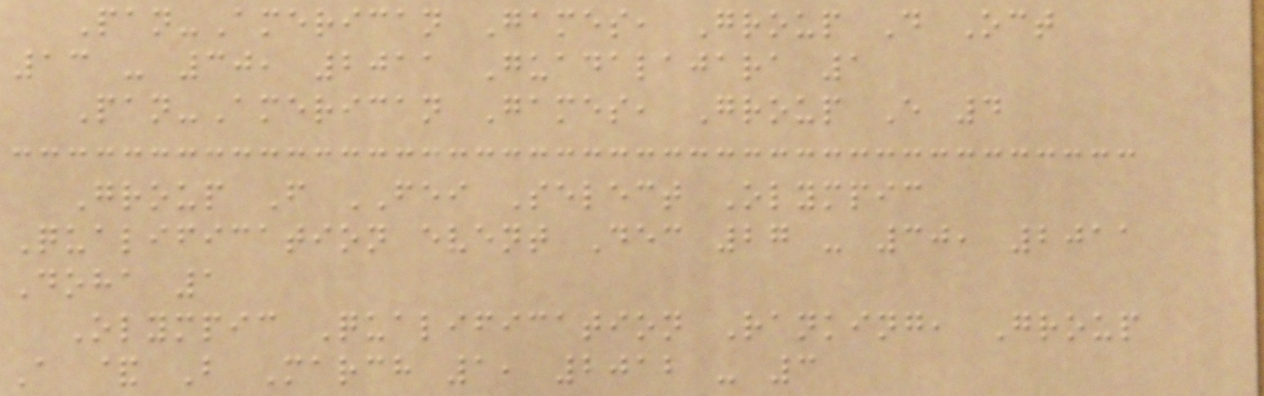Pan-American Games, Group D Oct
13 - 30, 2011 Guadalajara 1
Pan-American Games, Group E 4
Group F FEI Select Olympic
Qualification event Dec 27 - 30, 2011
Doha 1
Olympic Qualification Ranking, Group
A & B March 1, 2012 - 3
